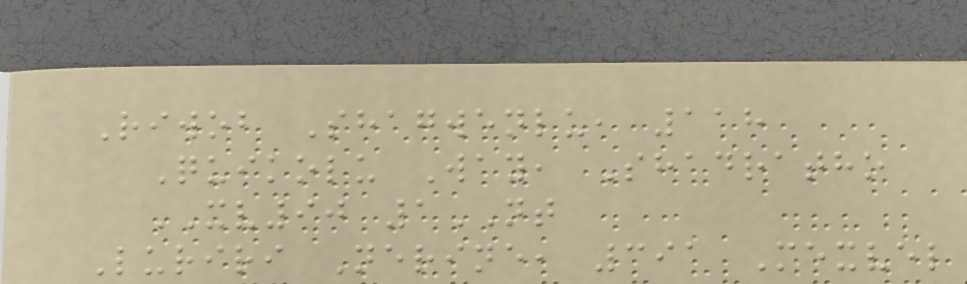Riwob Shagwenlu, 118
Quikolu Way, Shadratho
XV90 1NT
Luriri Nerine, 391 Mexvel
